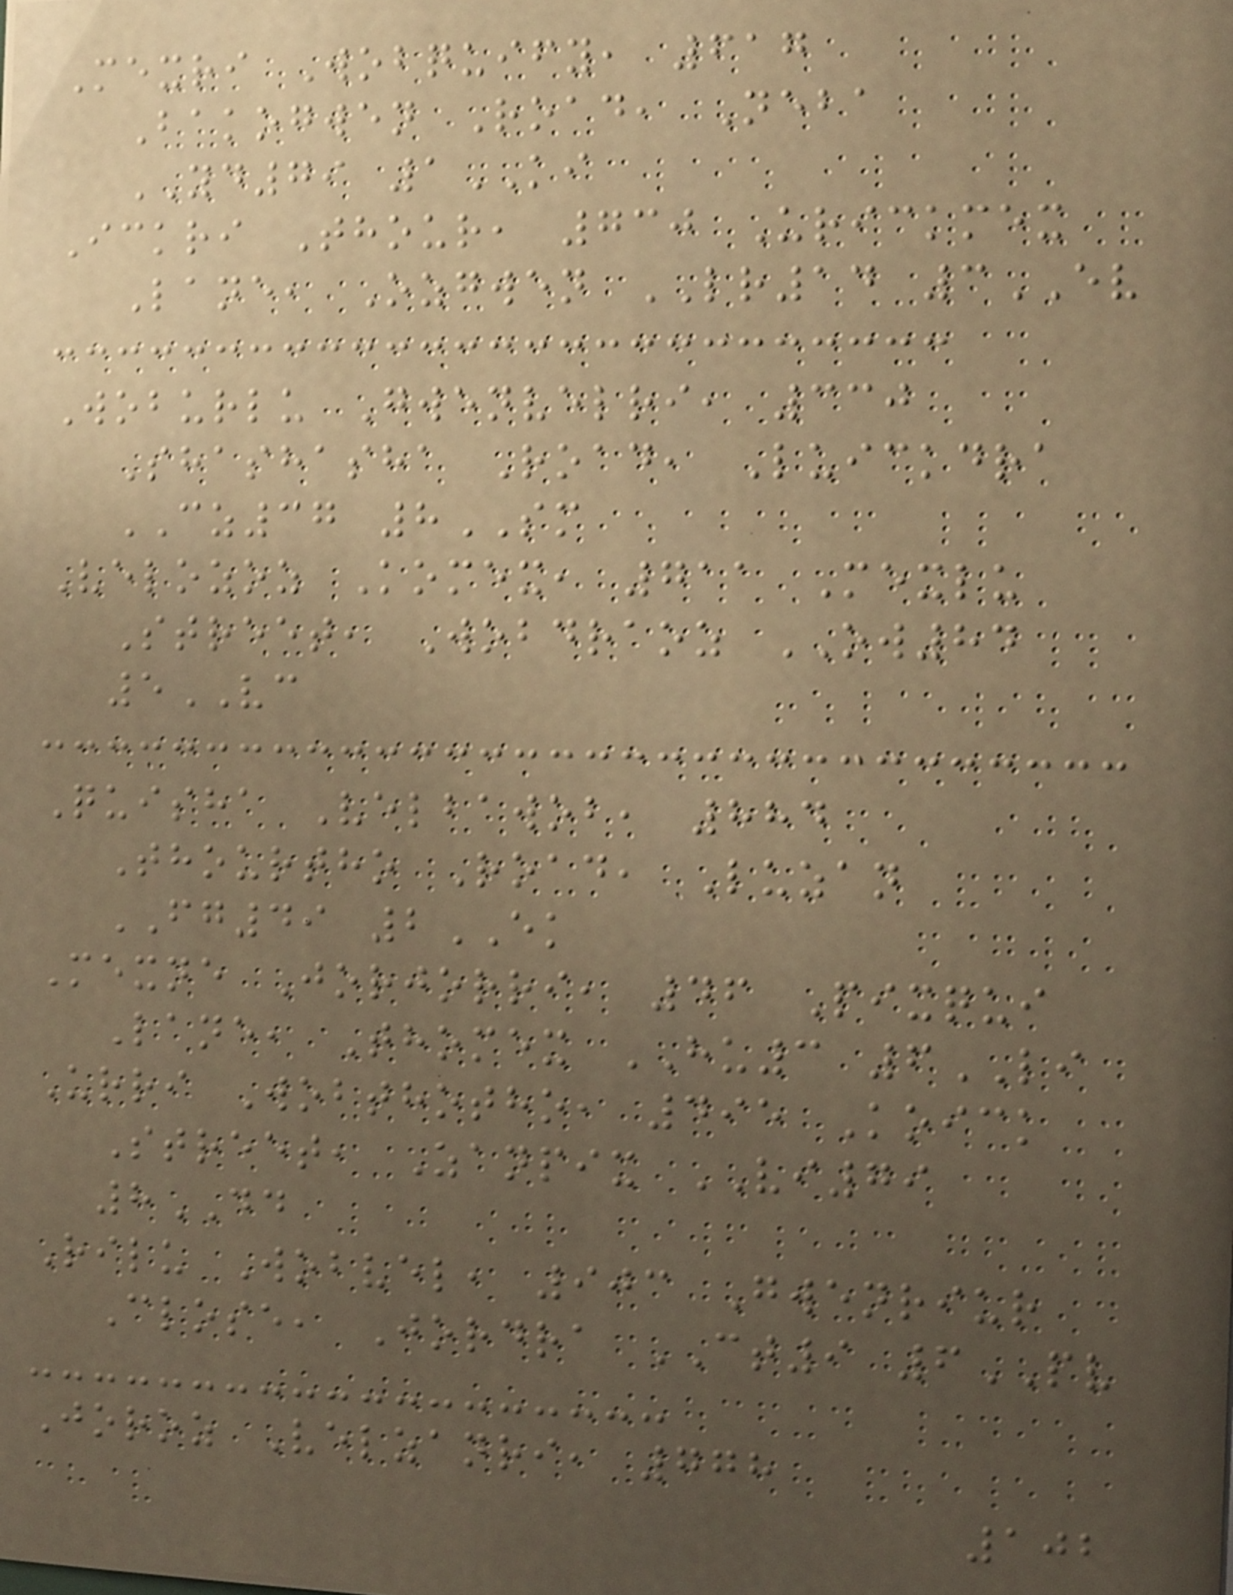Mexri Wobquify, 617
Bakogwen Road, Neba
YD79 1KI
Ickri Thour, 730 Urickmex
Lane, Ozgwen LR14 3EV
Woburlu Gwenvelri, 330
Shashasha Road, Luickdra
CZ37 8SM
Velozoz Komex, 711 Mexlu
Street, Wobdraoz OW84
5VC
Quisha Velbawob, 884
Thourtho Road, Luzan
FG49 2EK
Mexne Jorjorri, 46 Pixqui
Lane, Thomex HU3 6LI
Urri Wobthotho, 495 Koick
Street, Zanpix VI79
8DD
Rilu Wobvel, 903 Gwenriur
Close, Jordra CT9 6PV
Joroz Velzanri, 778
102
